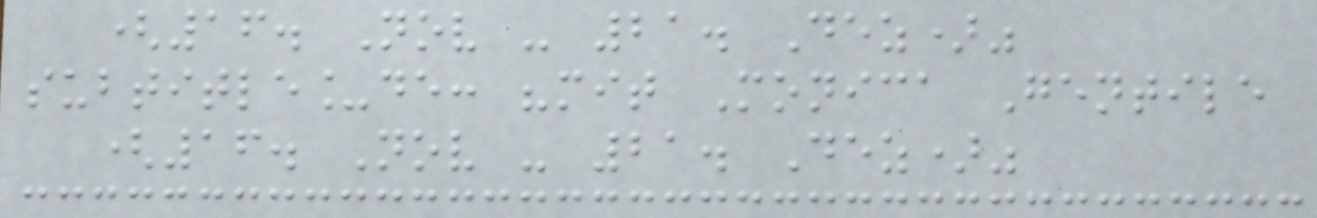(16. Nov - 21. Dez)"
subtitle_de: "mit Monica Gentile
(16. Nov - 21. Dez)"
